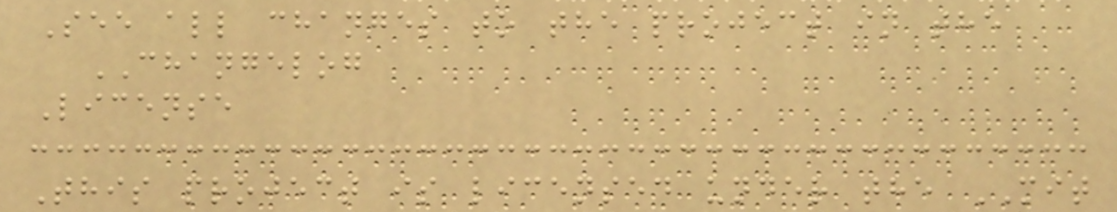See all changes to the project in the
CHANGELOG
License
This project is licensed under the MIT
